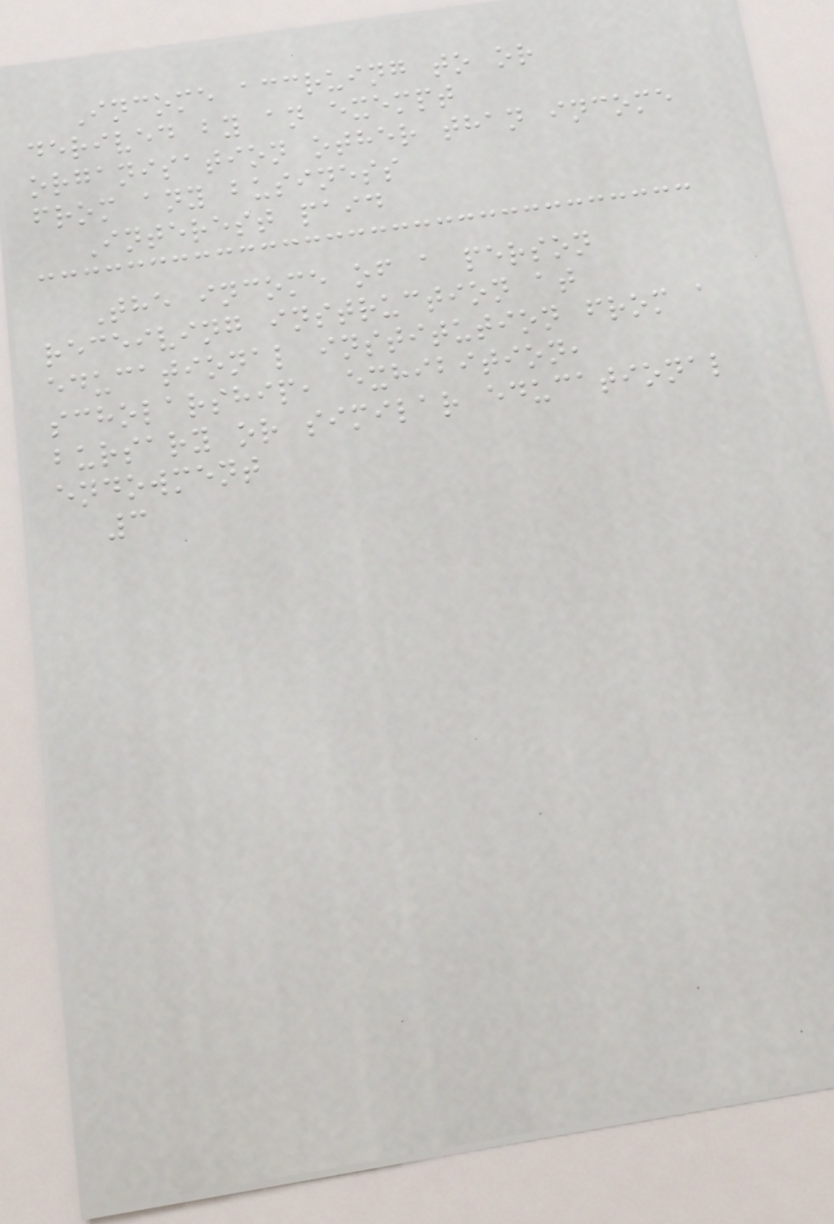Income accruing to or
derived by an exempt
organisation other than income
from any business
Interest paid
The income of a person
receiving instruction at
educational institution from a
scholarship, exhibition,
bursary or similar educational
endowment
3
